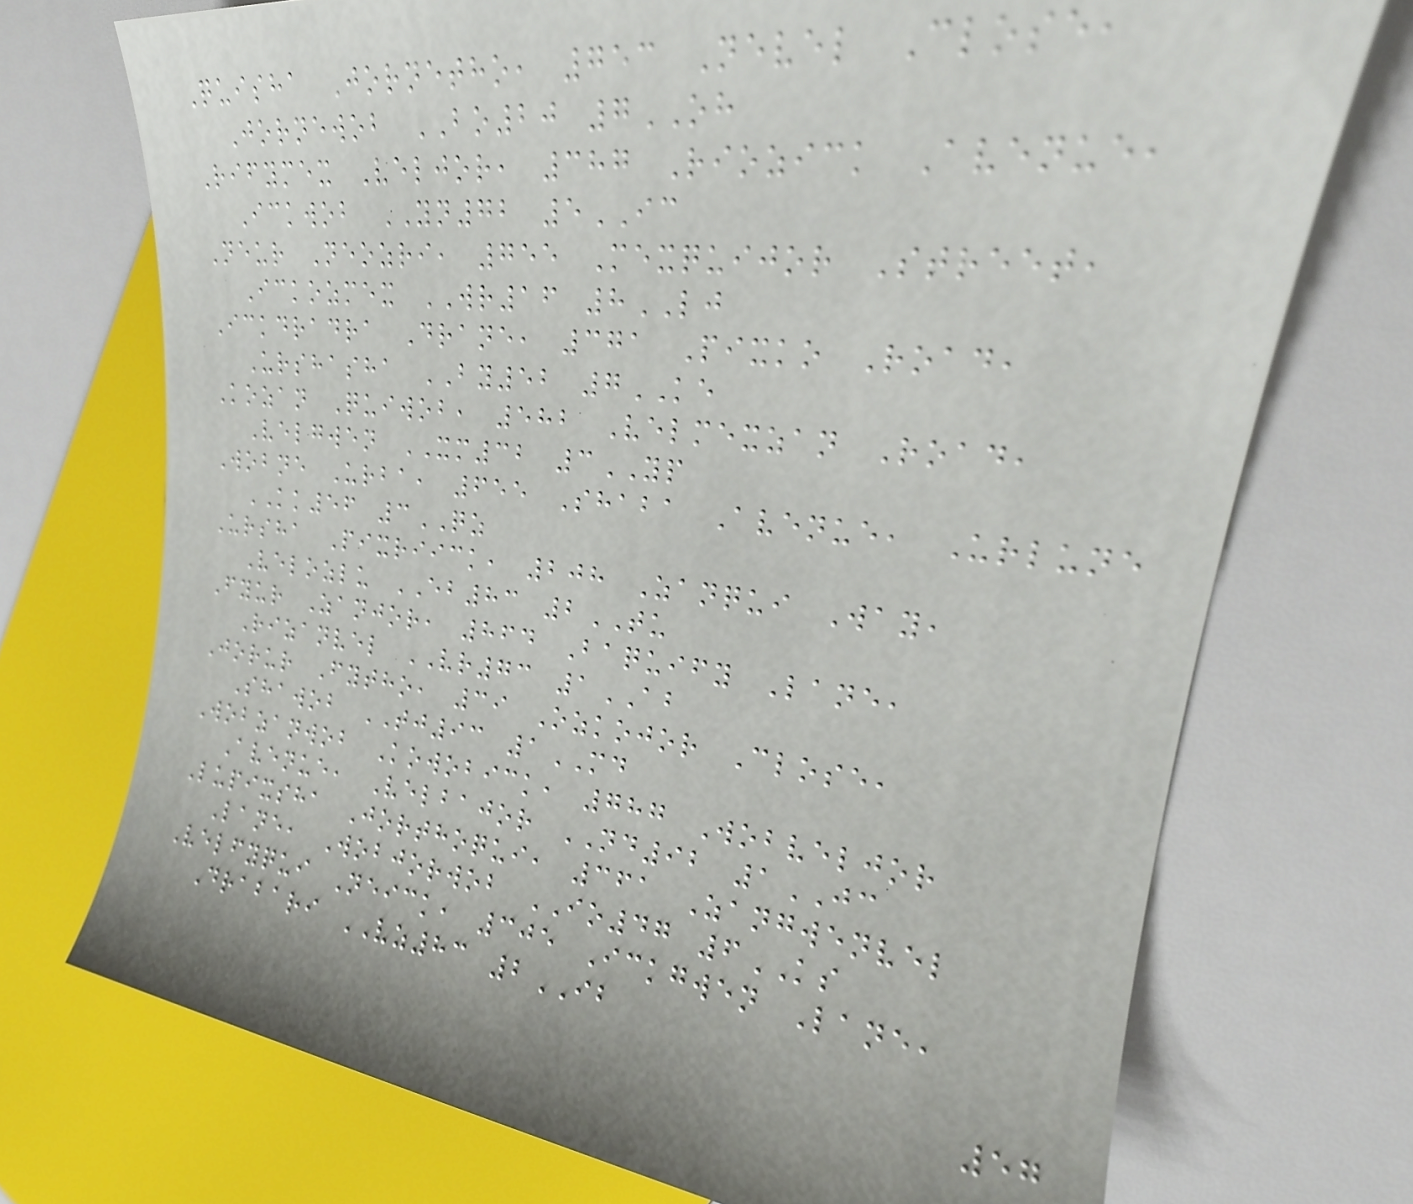Quisha Jornetho, 753 Nevel Close,
Jornewob BO20 7OH
Rifymex Veljor, 387 Riozick Avenue,
Ickwob YN72 5IC
Neur Neozri, 755 Mexquijor Street,
Ickozmex WR16 8LJ
Ickdradra Drane, 371 Pixko Road,
Urshasha BY52 7KE
Kozan Quiwob, 582 Velmexzan Road,
Velgwen XM32 3YP
Wobne Urba, 655 Shaba Avenue, Urlune
KK56 3QZ
Ursha Pixriick, 208 Zanqui Way,
Velozlu EB83 2TU
Fyur Zanjor, 864 Baquify Lane,
Rizanvel VR73 1AB
Jorur Fytho, 39 Ozkojor Close,
Shawob TJ93 1MD
Wobzanwob Kowobick, 787 Wobveljor
Avenue, Velbajor ND92 1JC
Lupixsha Jorthoqui, 361 Zangwenvel
Lane, Wobjorwob IO47 6KS
Velfyqui Neick, 305 Ickgwen Lane,
Drabari VZ83 2IB
57
